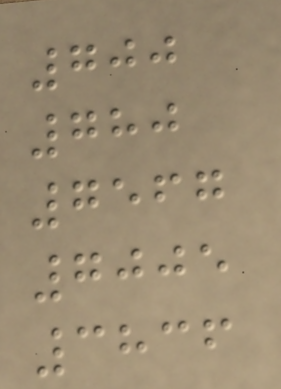700
780
7567
7005
3836
